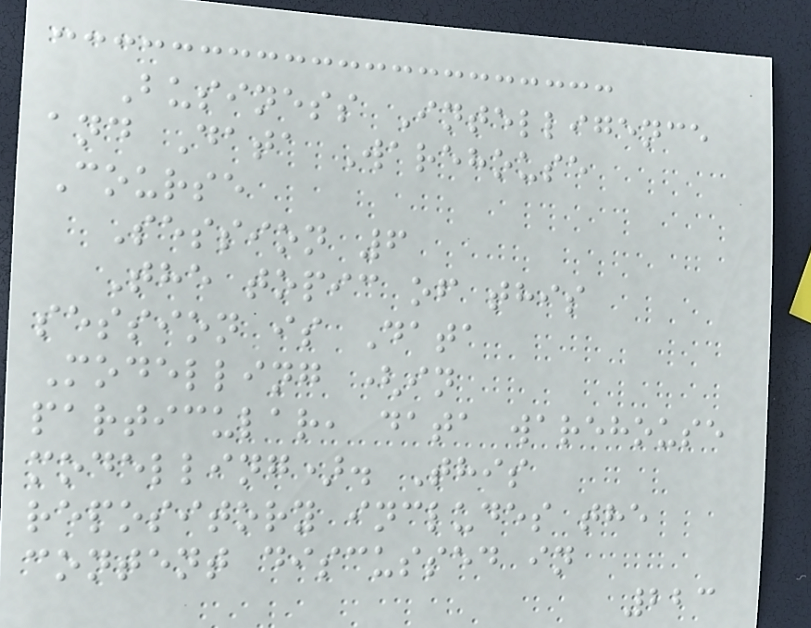Business Intelligence
and Data Warehouse
Course
Session 6
The topic of this
session is Data
Modelling (in
particular, data warehouse
modelling). This
repository includes the
content discussed in
223
